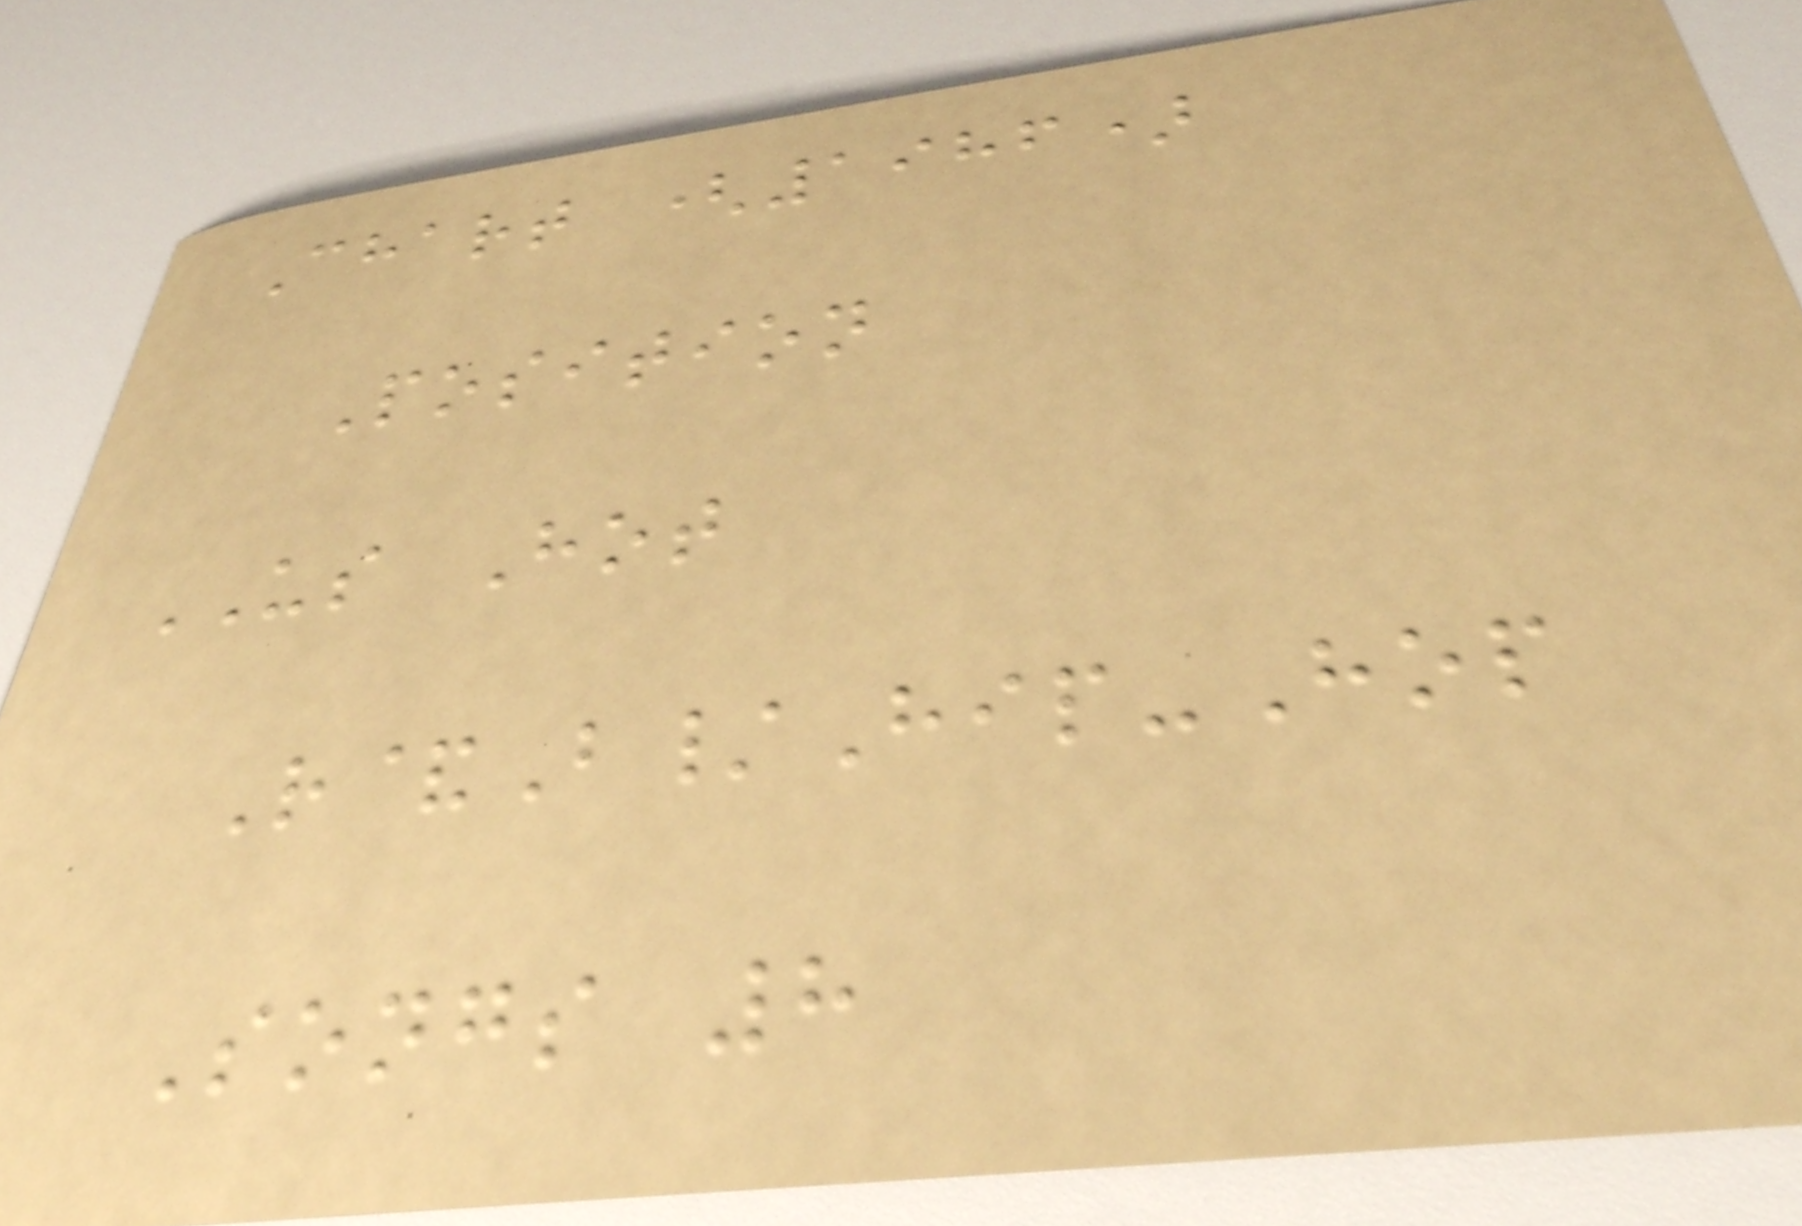Chart (1986)
Position
US Hot
R&B/Hip-Hop
Songs 8
